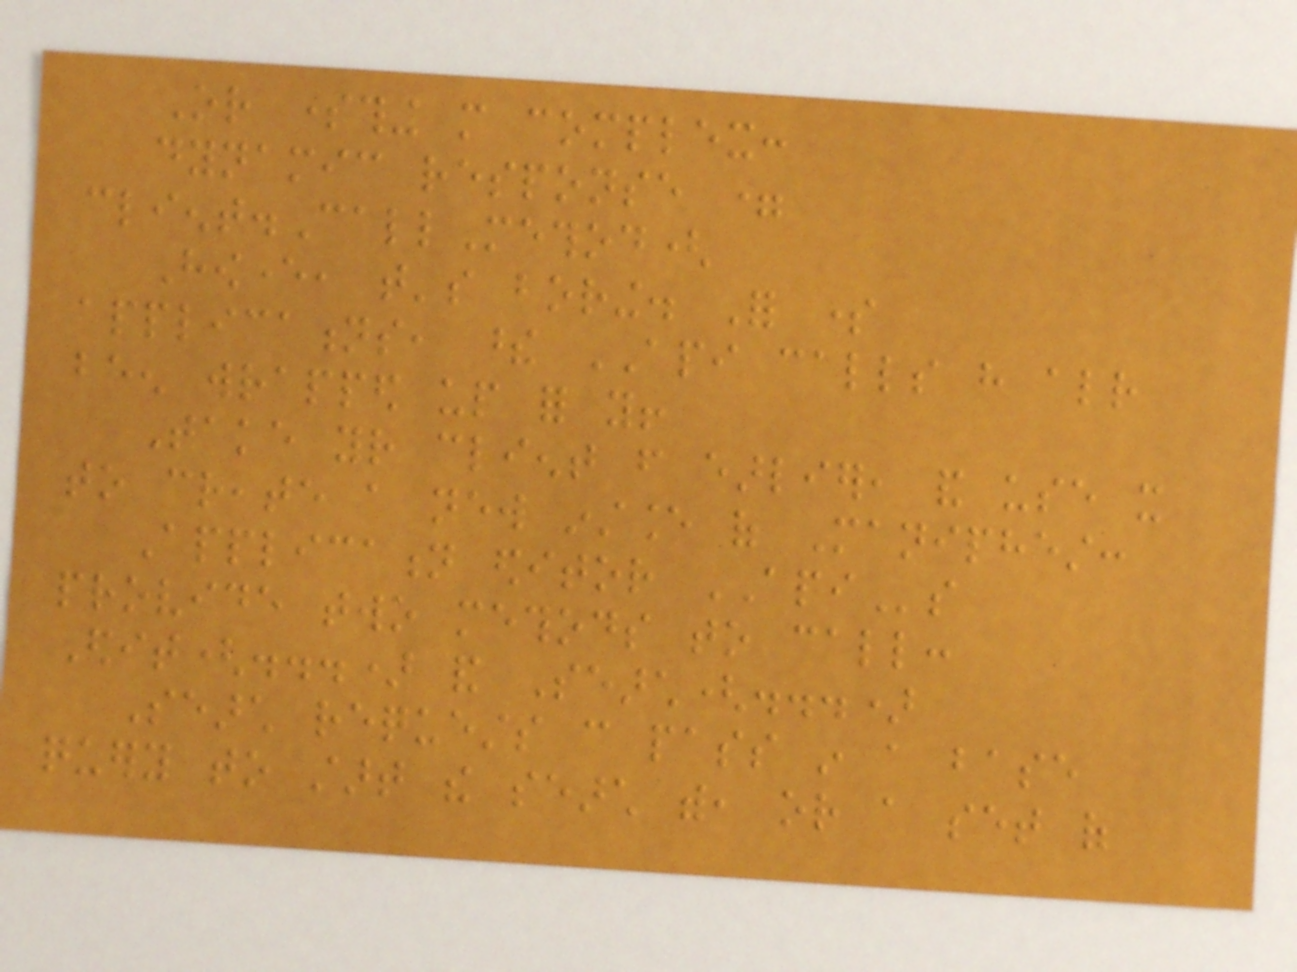Or something more complex:
dynamic response =
client.CallMethod(
However, that's boring. For some
applications, these API calls have already
been wrapped up for you!
Take your client from earlier, and use it
to create a new instance of Maniphest:
Application editor APIs
provide two methods to call:
Edit(...) and Search(...)
Search requests can pass in a base
query to start the search with, or a set of
